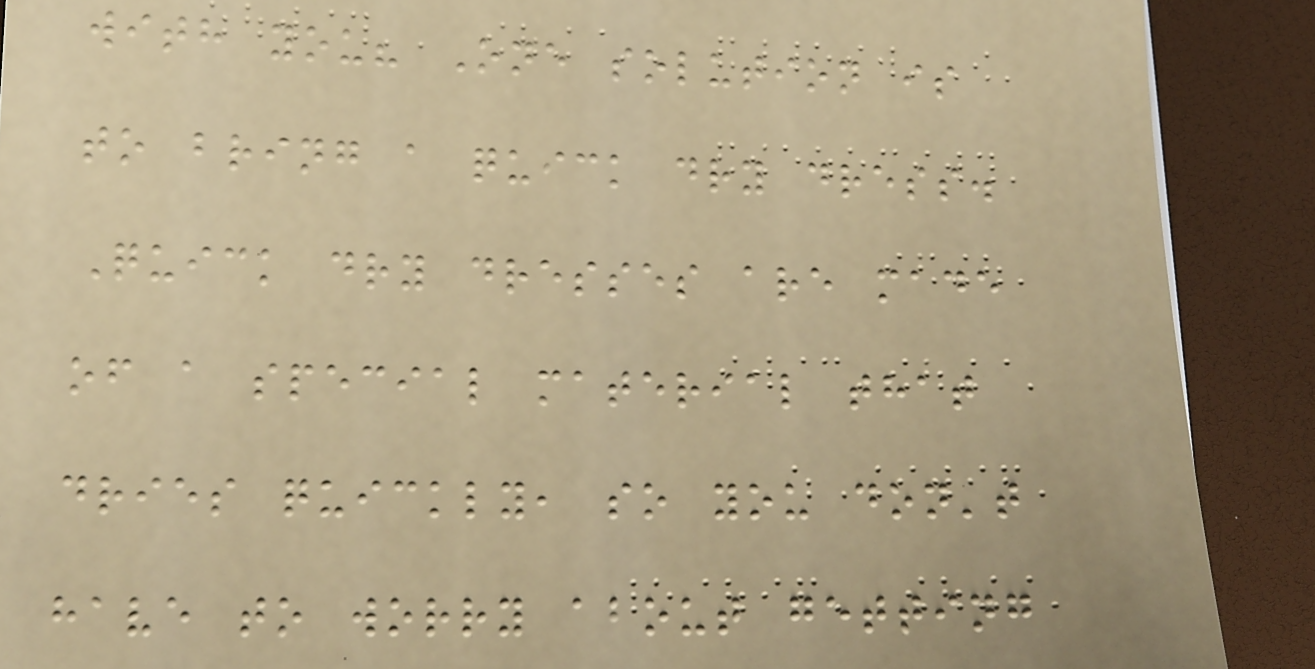with you? One solution is
to bring a quick dry dress.
Quick dry dresses are made
of a special material that
dries quickly, so you don't
have to worry about getting
